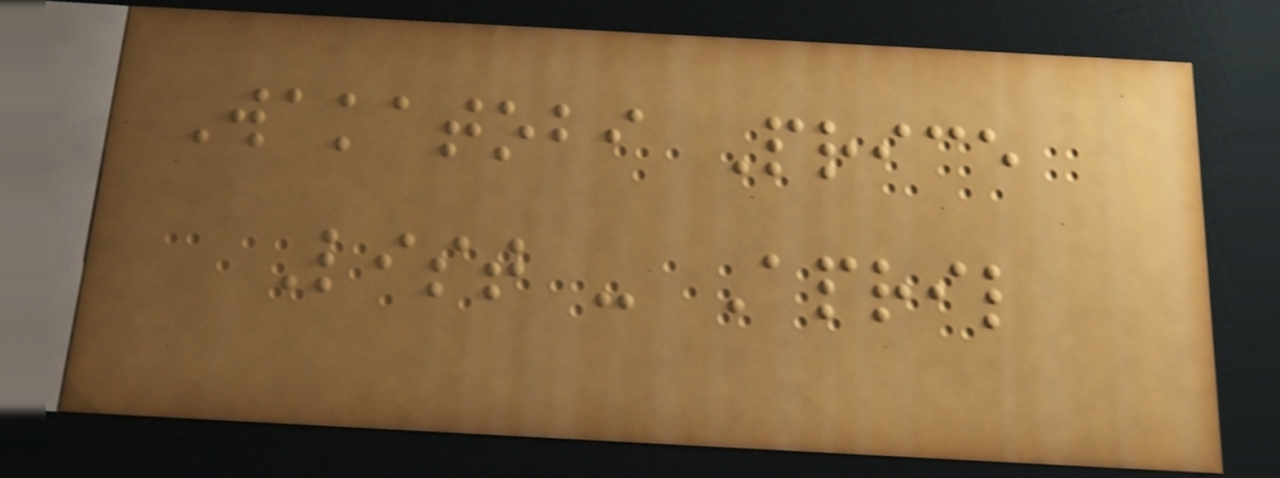Wakatobi Price
List - April
